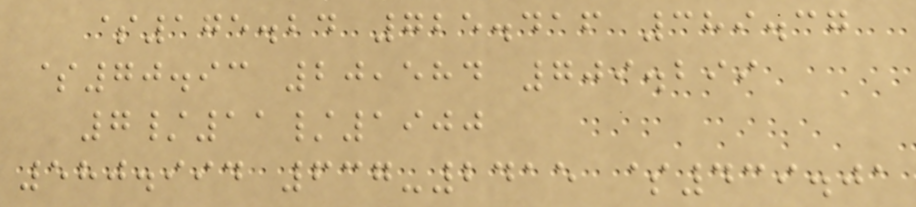$175.24 725.416 389.37
$70.93 20,584 709.299
7/11/1900
580.994 637-2415 $439.01
